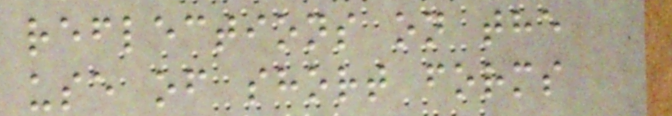reflections on the
use of short forms
